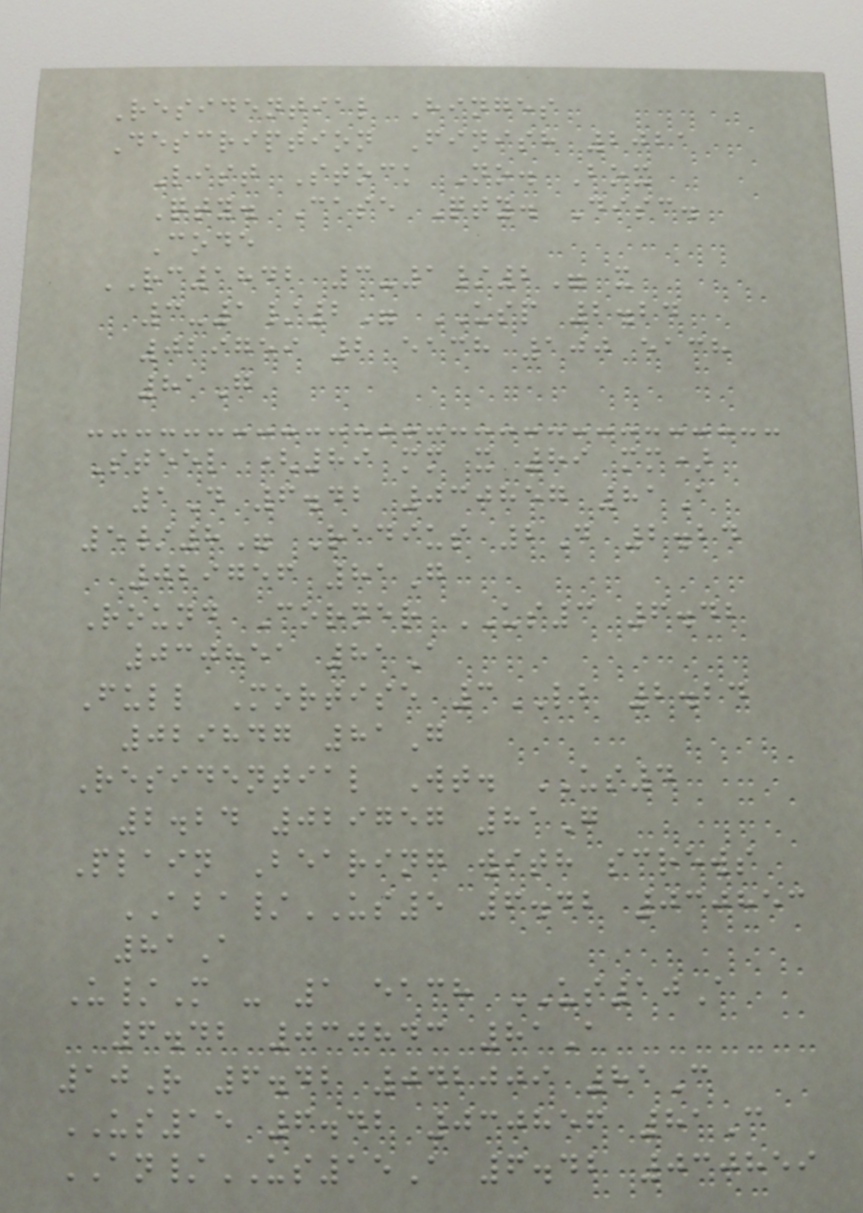Residential Hinges
Description Finish 2021
List Stock No. Box
Qty. Case Qty. Disc.
Code
RC1842 3-1/2" x
3-1/2" USP 2.24
029759 2 each 100 each
81G
Steel (89 mm x 89 mm)
1D 6.42 030857 81A
5/8" Radius 2D 2.24
029756 81G
Round Corner US3 6.42
030851 81A
Full Mortise 3LB 2.24
029847 81G
Residential Wt. US4
2.24 029757 81G
Plain Bearing with screws
ABA/US5 6.42 030853
81A
U/M - 1 each US10A
6.42 030843 81A
10R 6.42 042009 81C
US15 6.42 030856 81C
AN/US15A 6.42 030859
